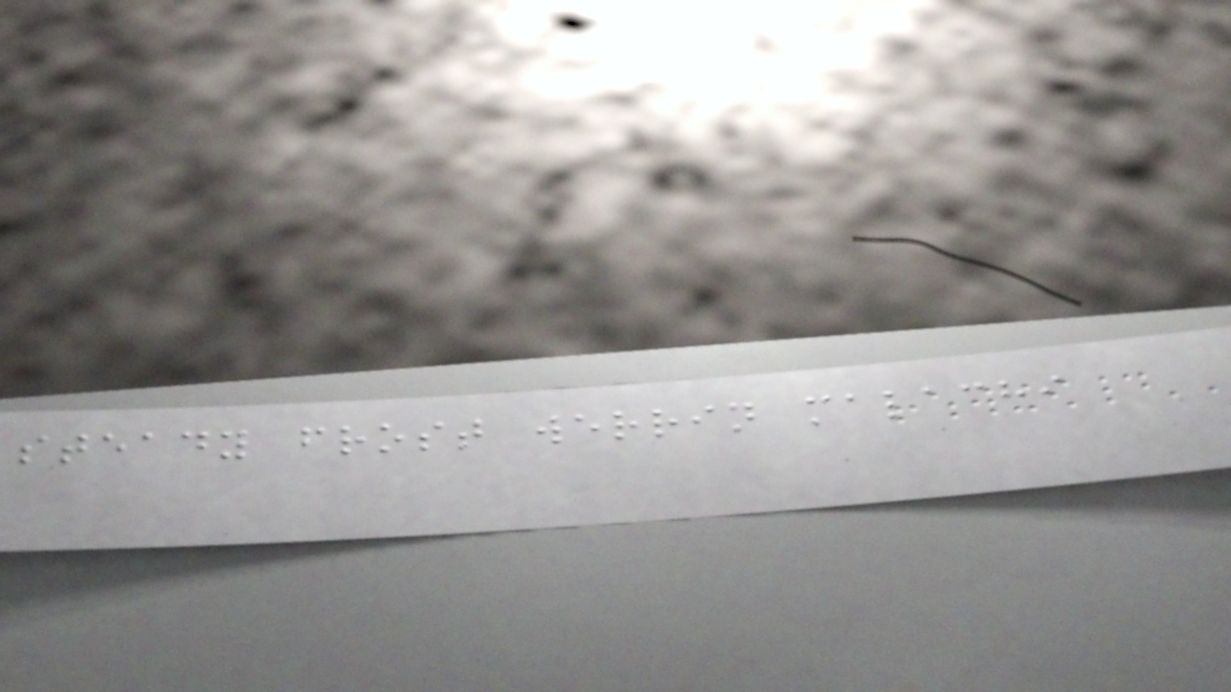steady frost werrin malachi
